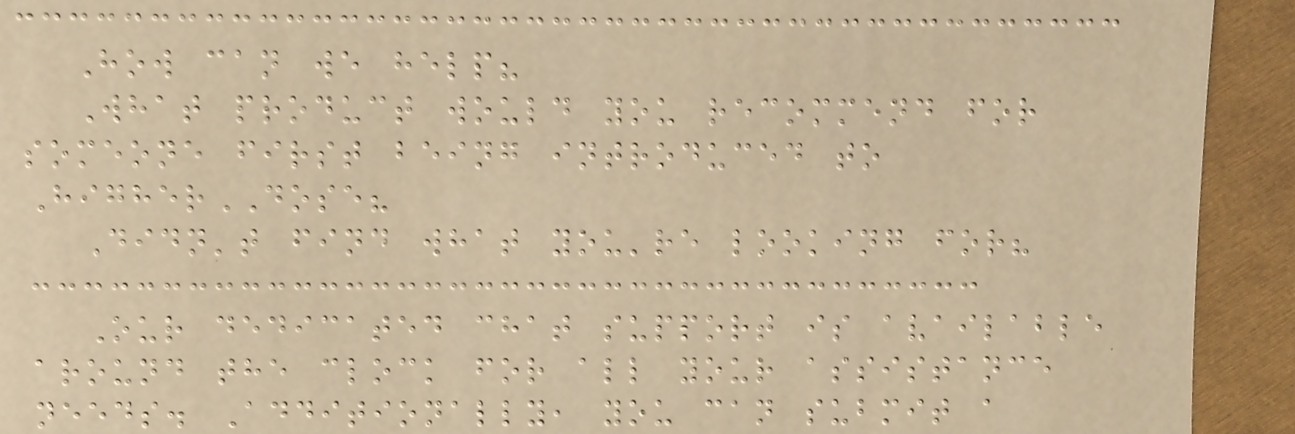How can we help?
What product would you recommend for
someone first being introduced to
HigherDOSE?
Didn't find what you're looking for?
Our dedicated chat support is available
around the clock for all your assistance
needs. Additionally, you can submit a
